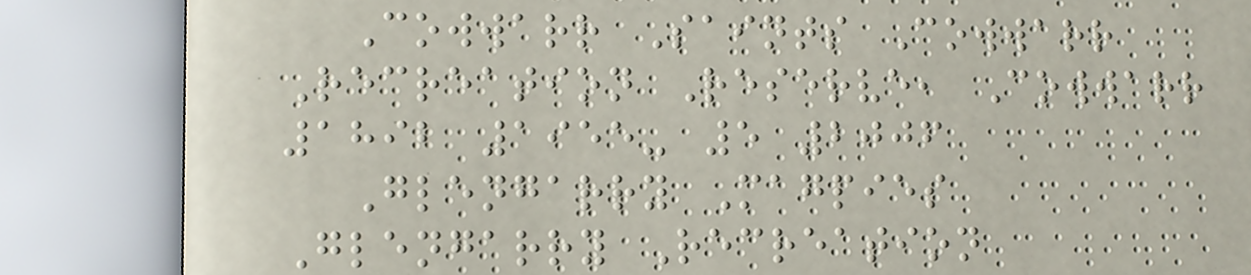Cowwarr Saints Cowwarr
Recreation Reserve, Cowwarr
1892 1955- 5 2006
Glengarry Magpies
Glengarry Recreation
